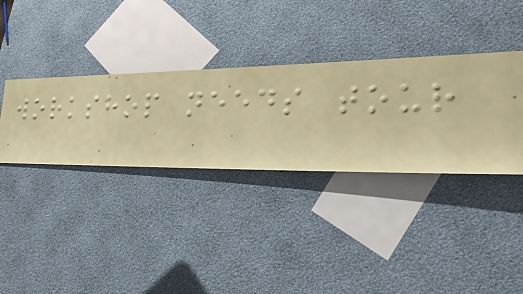workshop needs tour
